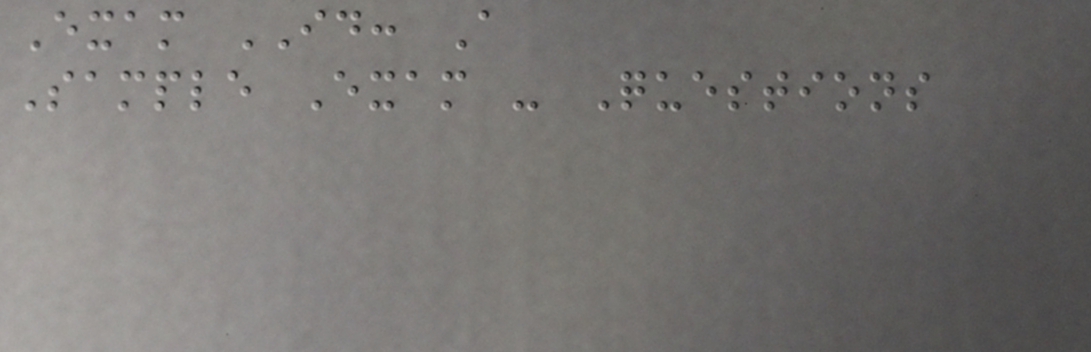Exam ID: A
Sample Exam - Questions
